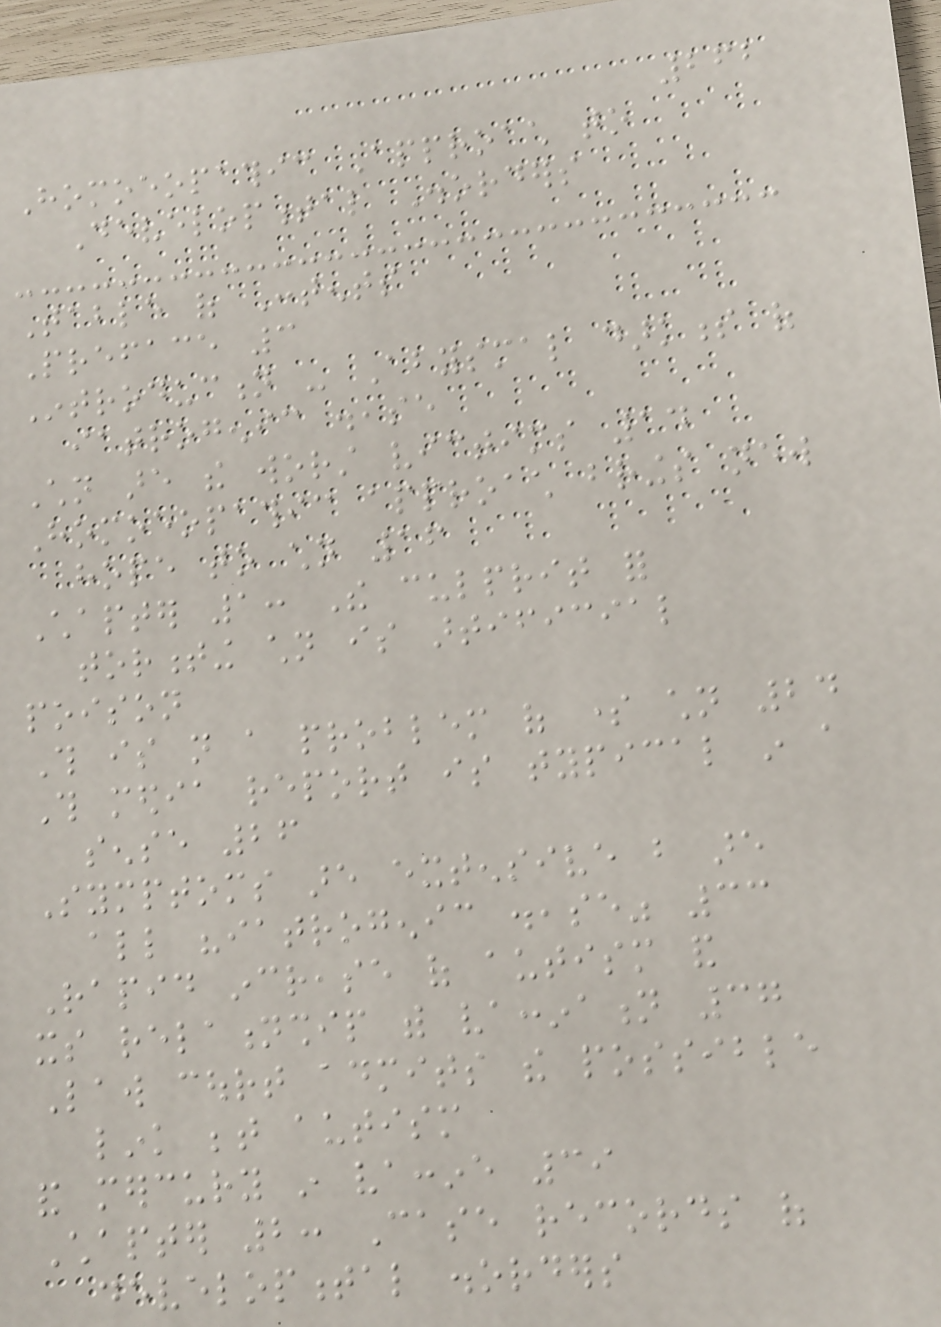262
Homoeopathic Approach to
Developmental Disorders
Table of Contents
Preface 3
Introduction - Abysmal darkness of
iatrogenic disease
Children are the worst victims 14
Homoeopathic approach brings new
hope to children 16
Chapter 1: The culprit for
tormenting children is artificial
poison
This is not a problem of some children 24
This media report is typical in a
sense 26
Symptoms are extensive but are
all "iatrogenic disease" 33
Rapid increase of autism and
its relationship with vaccination 37
Law court admits the possible
link between autism
and mercury in vaccine 39
Chapter 2: Case records of
developmental disorders
